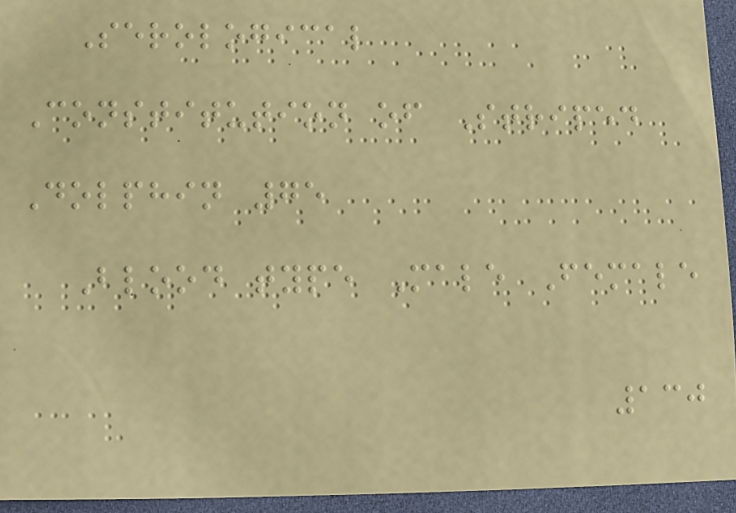Serological
Constitution of Striped
Dolphin 75
Blood type Male Female
130
